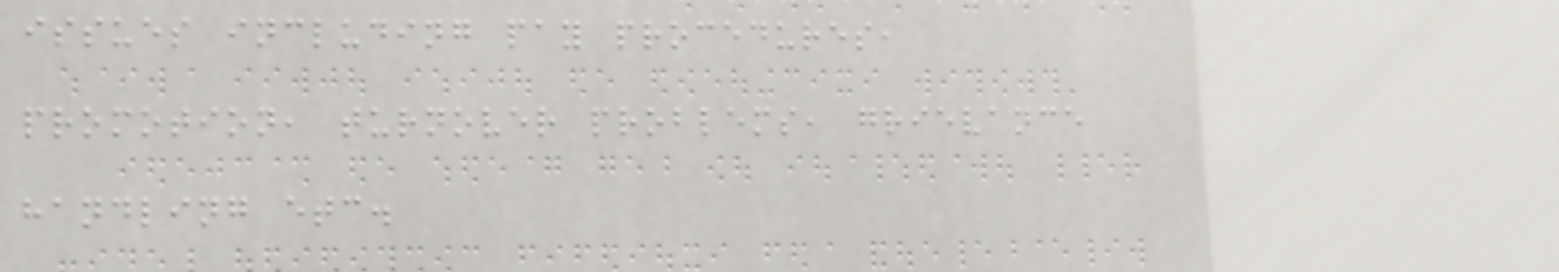issues including pay procedures,
promotion, turnover problems, grievance
handling etc.
